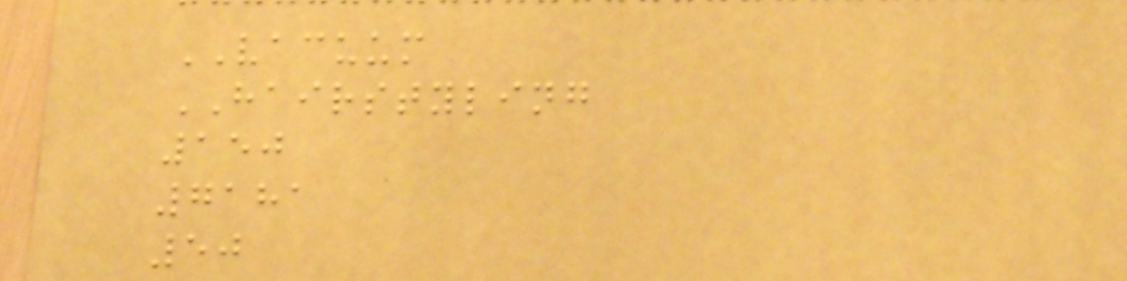VACUUM
HAIRSTYLING
150
7181
50
